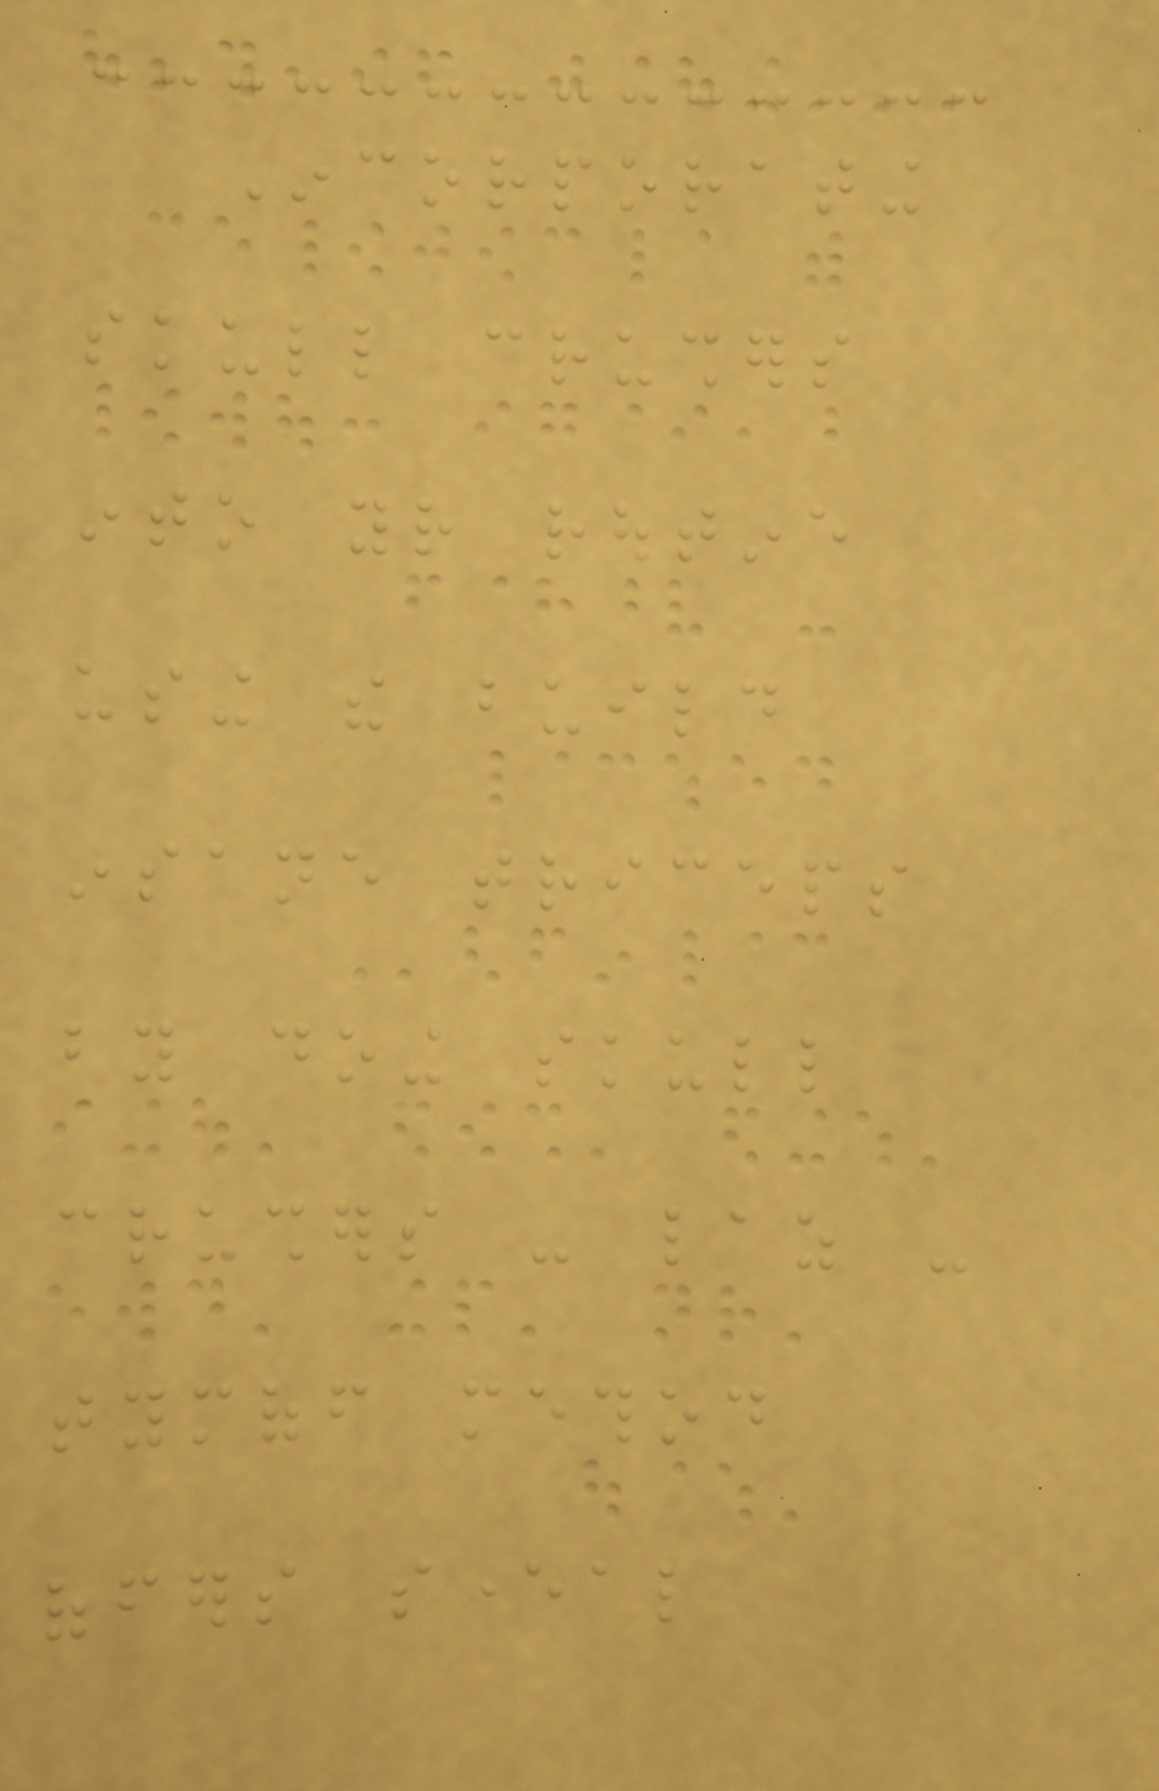Incorporating
skull crushers
into your routine
using the build
insane triceps
by doing skull
crushers - laz -
tymoff method
offers several
